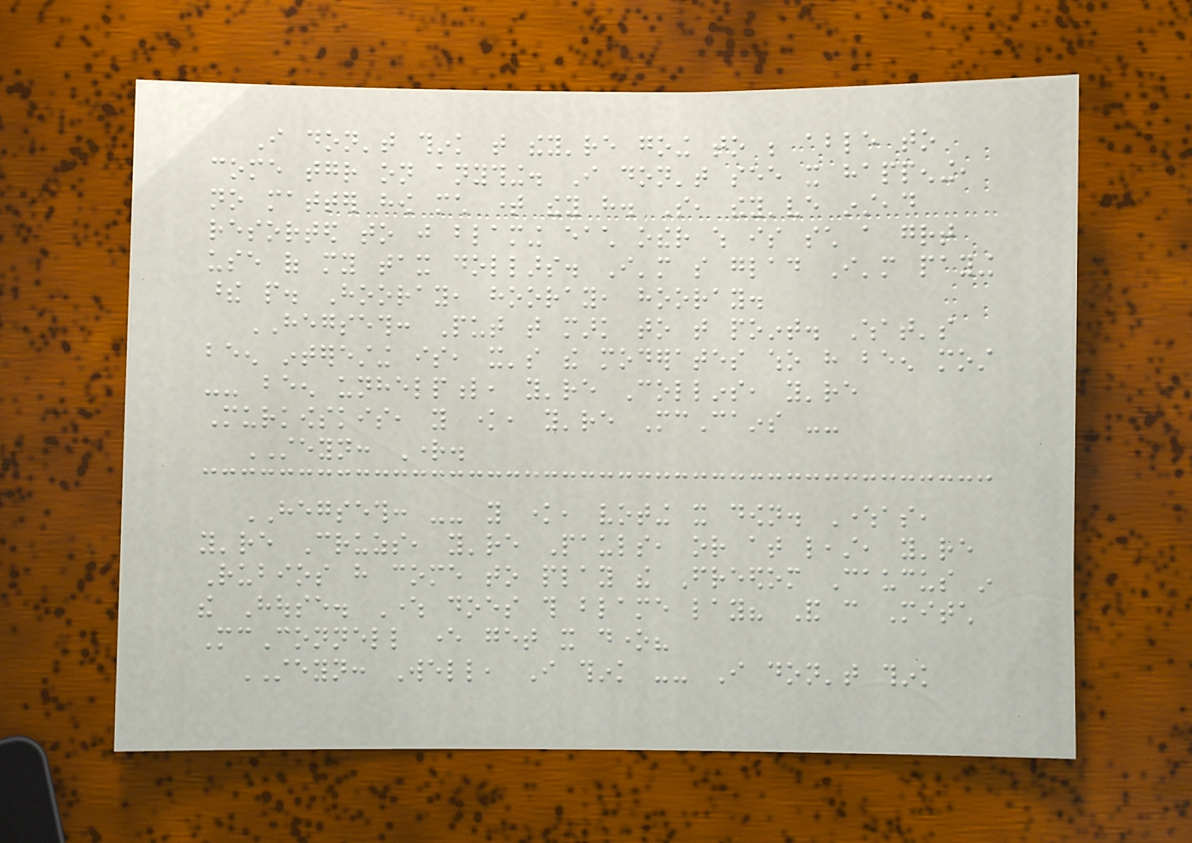I don't think that they're going to be able to
come together on anything. I don't see it happening,
no matter how much time they have. So, they've instead
resorted to just blaming each other which is such a great
use of my tax dollars. I'm so glad I'm paying
these people. Hooray, hooray, hooray.
HEGSETH: Put that mark to that point. What's
been interesting is, it's the moderates who have been most
-- been unhelpful, you're Collins, you're
Murkowskis, you know, you're McCains --
STEYN: Right.
HEGSETH: -- you know, voting it down. Whereas,
you're Cruzs, you're Pauls, or at least, you're
Rubios have come to play the Freedom Caucus in
the House. Where does this blame lay? And can Mitch
McConnell ever get it done?
STEYN: Well, I think -- I don't think
